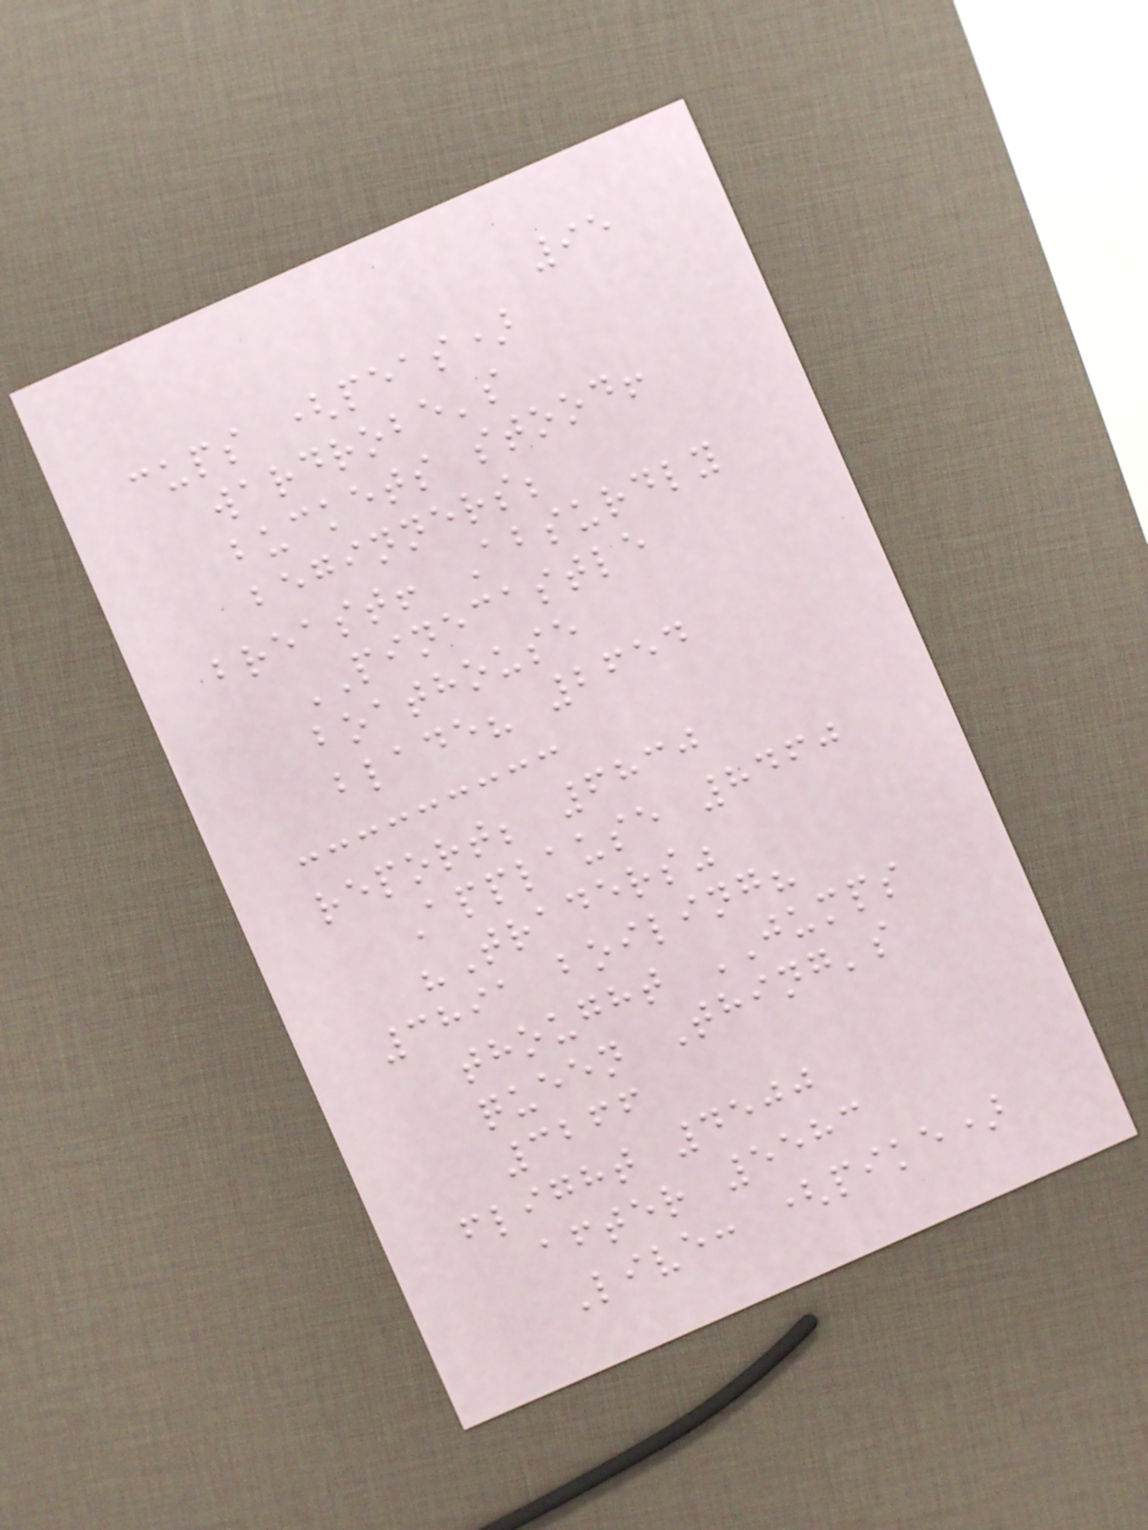95
cups (peas)
wardrobe's
buckets stood!
beginners;
breast! Absurdly
PINECASTLE
boathouse
blade? 2654
report; 6830
Applause 8460
"Traders"
3891 boiling?
thought JUMPS
queen Thing's
3266
flight 4500
after 5583
Live: (pike)
